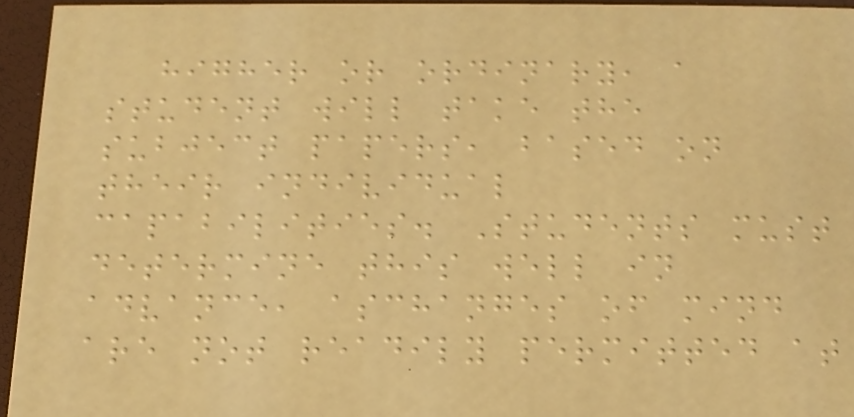higher or ordinary, a
student will take the
subject papers, based on
their individual
capabilities. Students must
determine this well in
advance, aschanges of mind
are not readily permitted at
